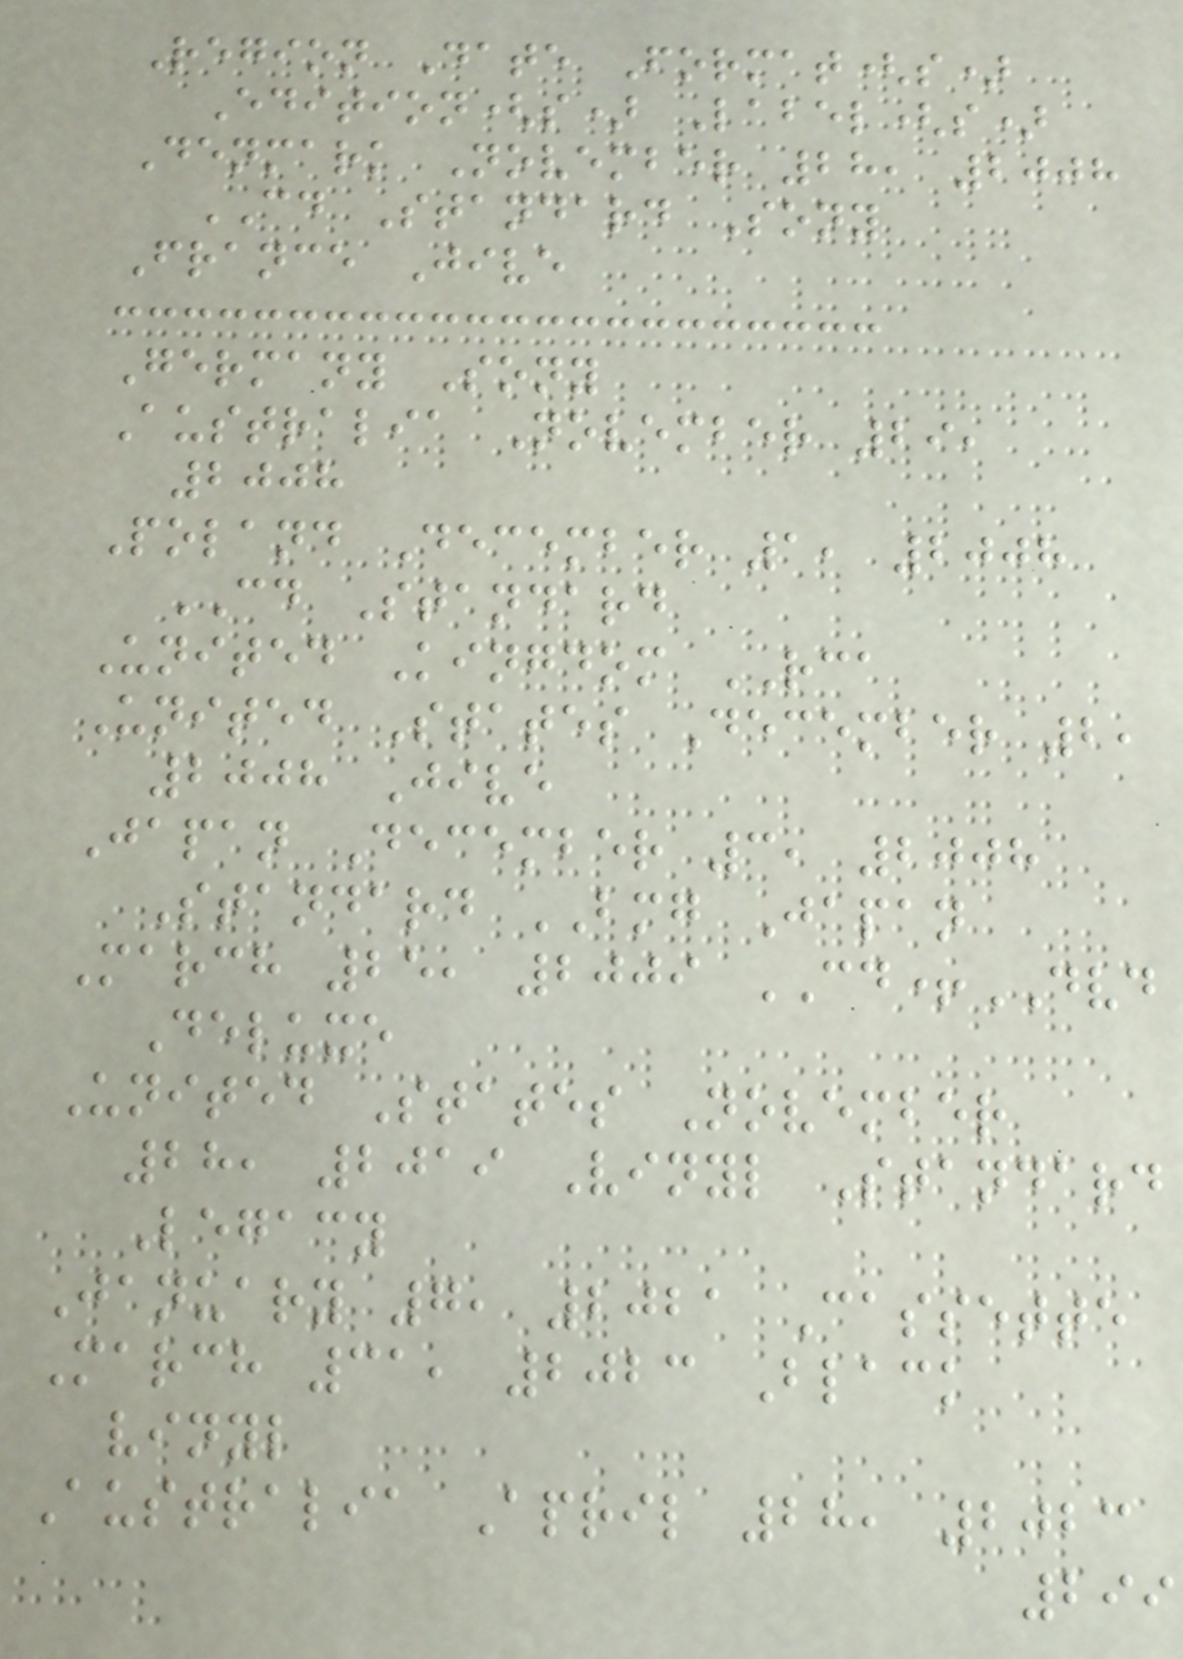Region Date Format(s)
Edition(s) Label(s)
Denmark November 28, 2008
CD Standard Sony
France Jive
Germany Sony
Australia November 29,
2008
Poland December 1, 2008
CD Standard
United Kingdom RCA
United States December 2,
2008 Jive
Japan December 3, 2008
Standard BMG Japan
March 25, 2009 CD+DVD
Deluxe
United States November
28, 2019 Vinyl Standard
Legacy
January 7, 2021 Cassette
March 31, 2023 Black
vinyl
Australia April 28, 2023
299
